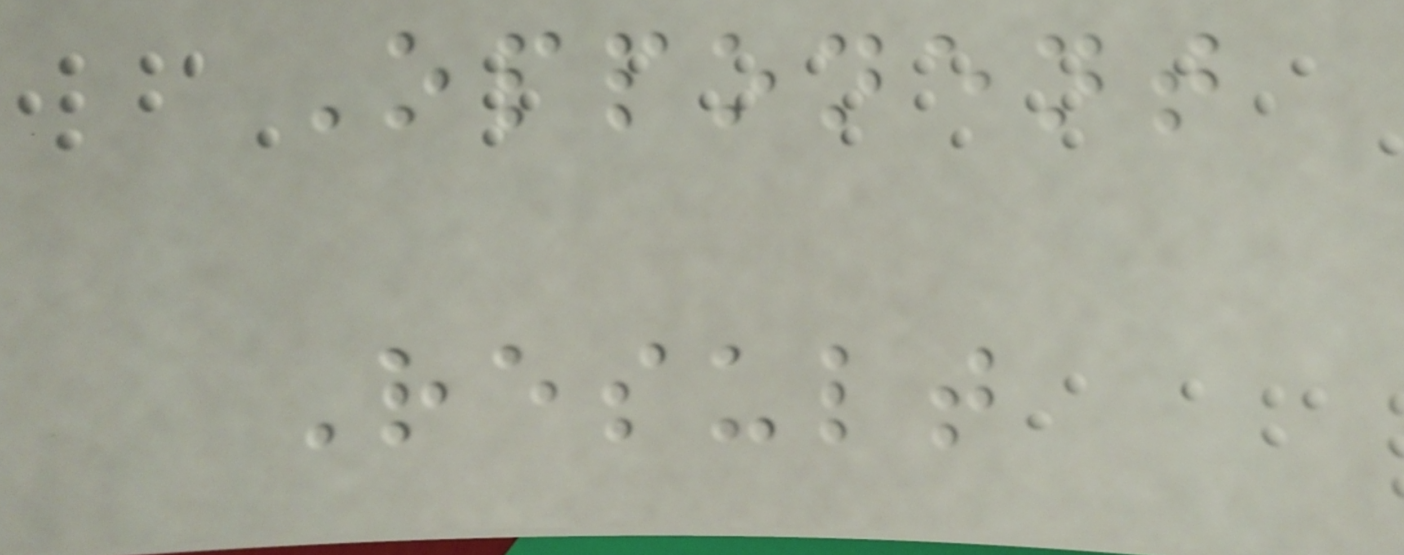Opponent
Result
